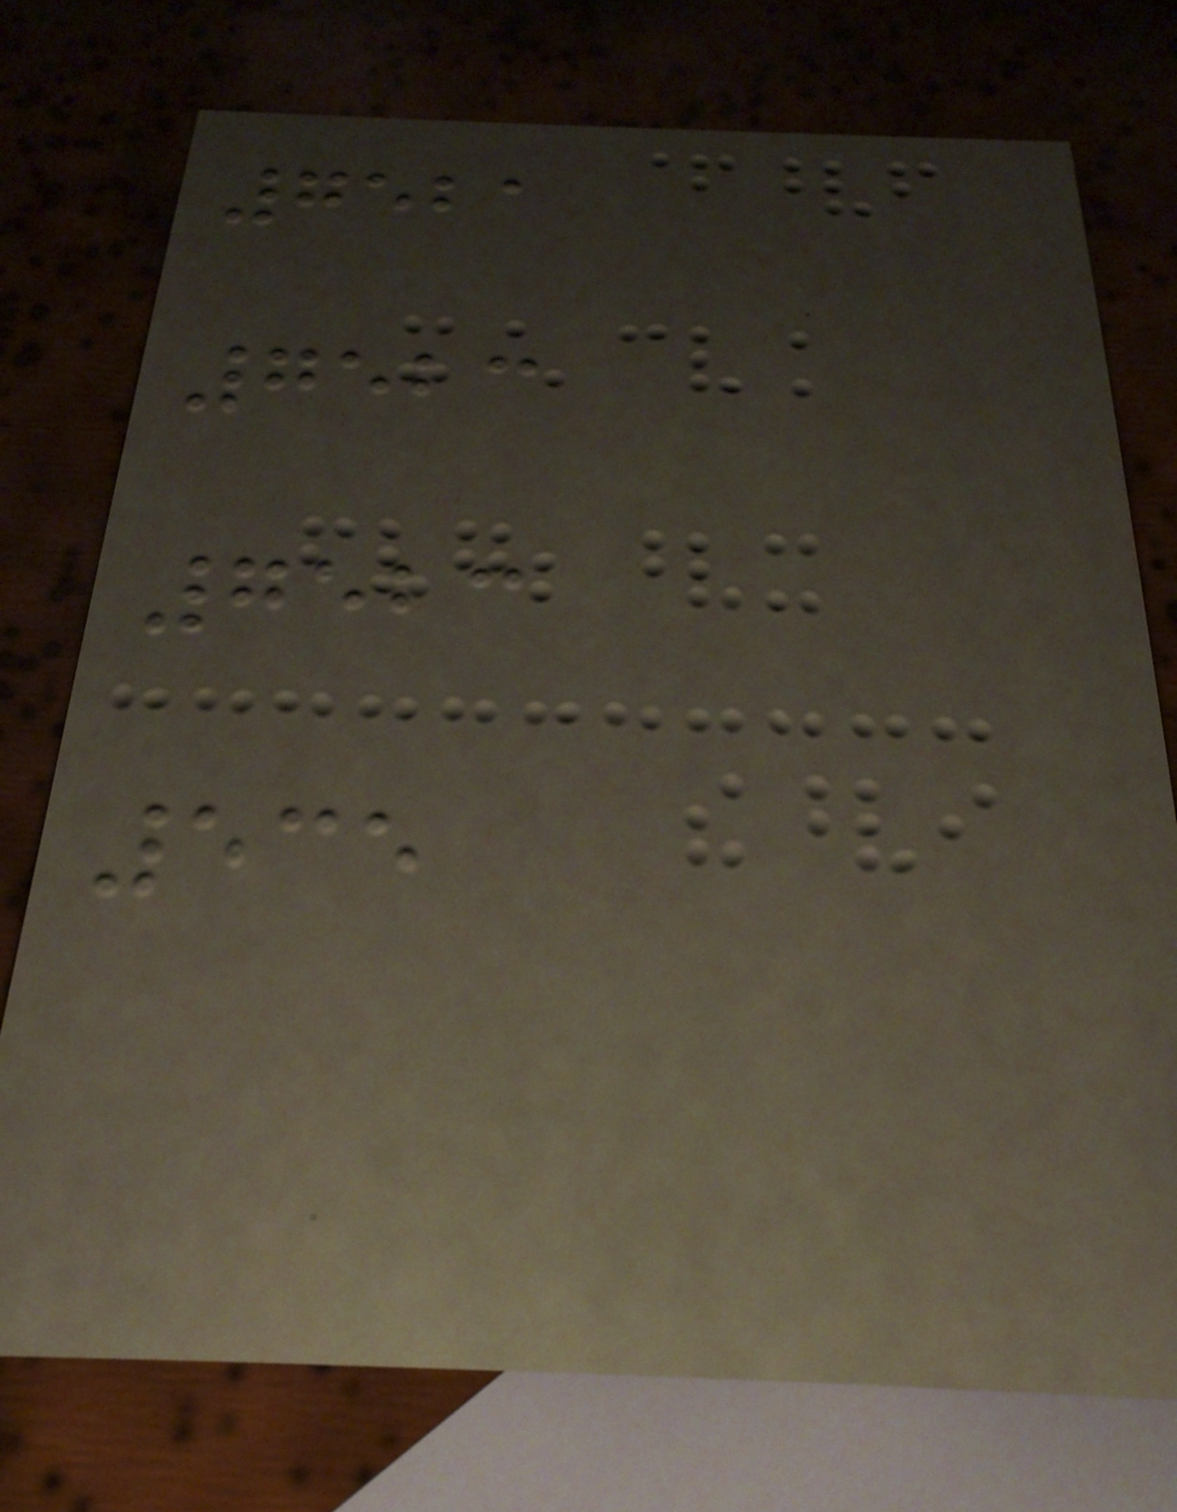7521
7523
7523
535
